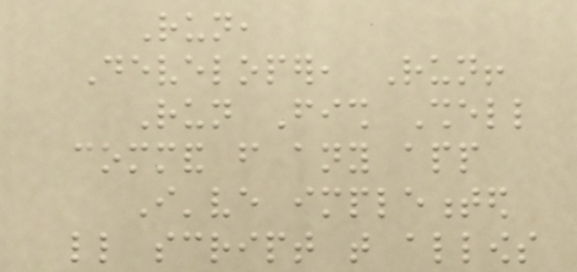Run,
Developer, Run!
Run Fish Shell
command from any app
I've implemented
little script that allows
